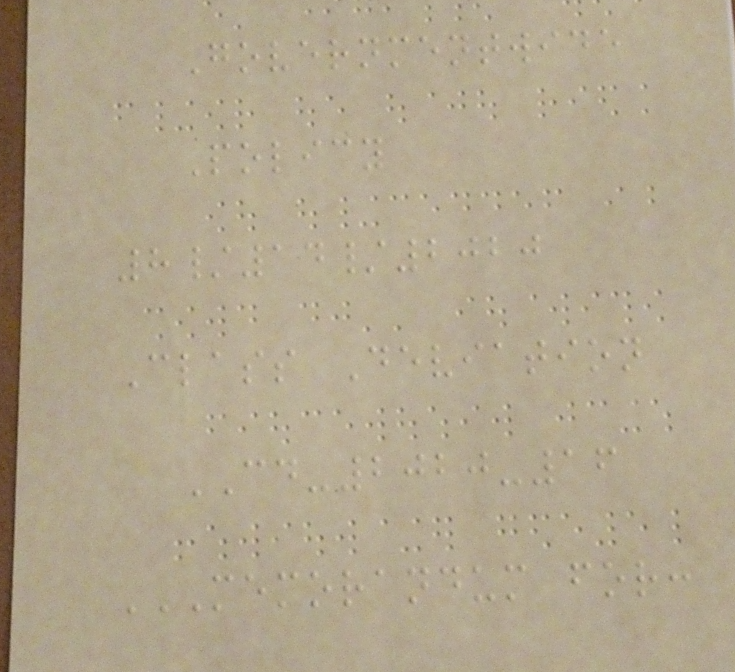Governmentwide
Policy
8/14/2020
Class Deviation
CD-2020-16
MEMORANDUM FOR:
